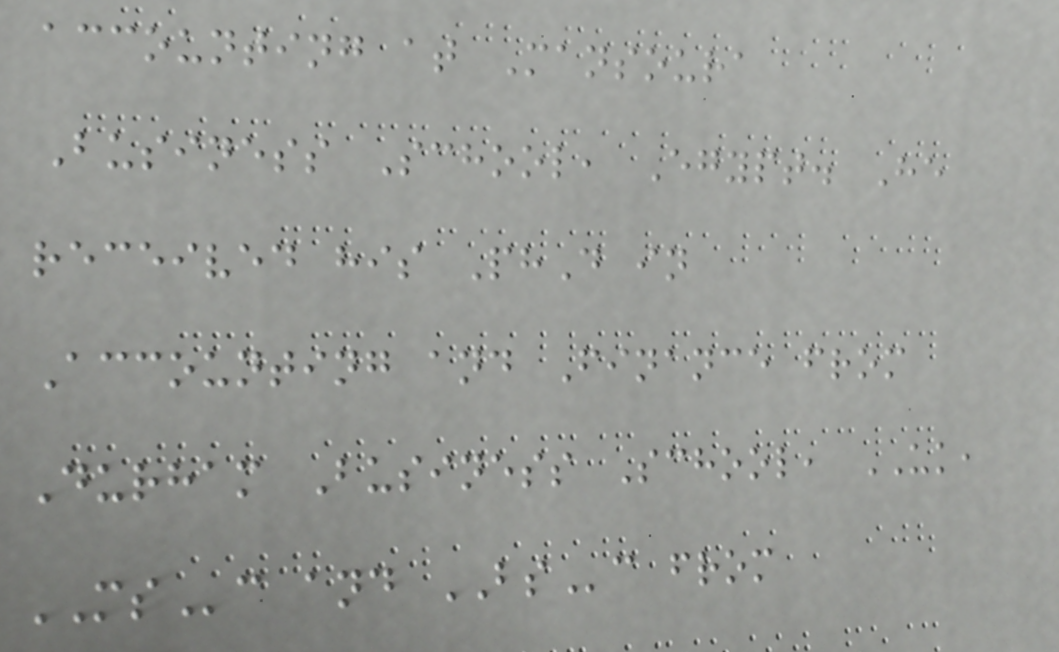accounting at Mansoura
Business School, Egypt. He
received his PhD in
Accounting and Finance from
Durham Business School, UK,
MSc and BSc from
